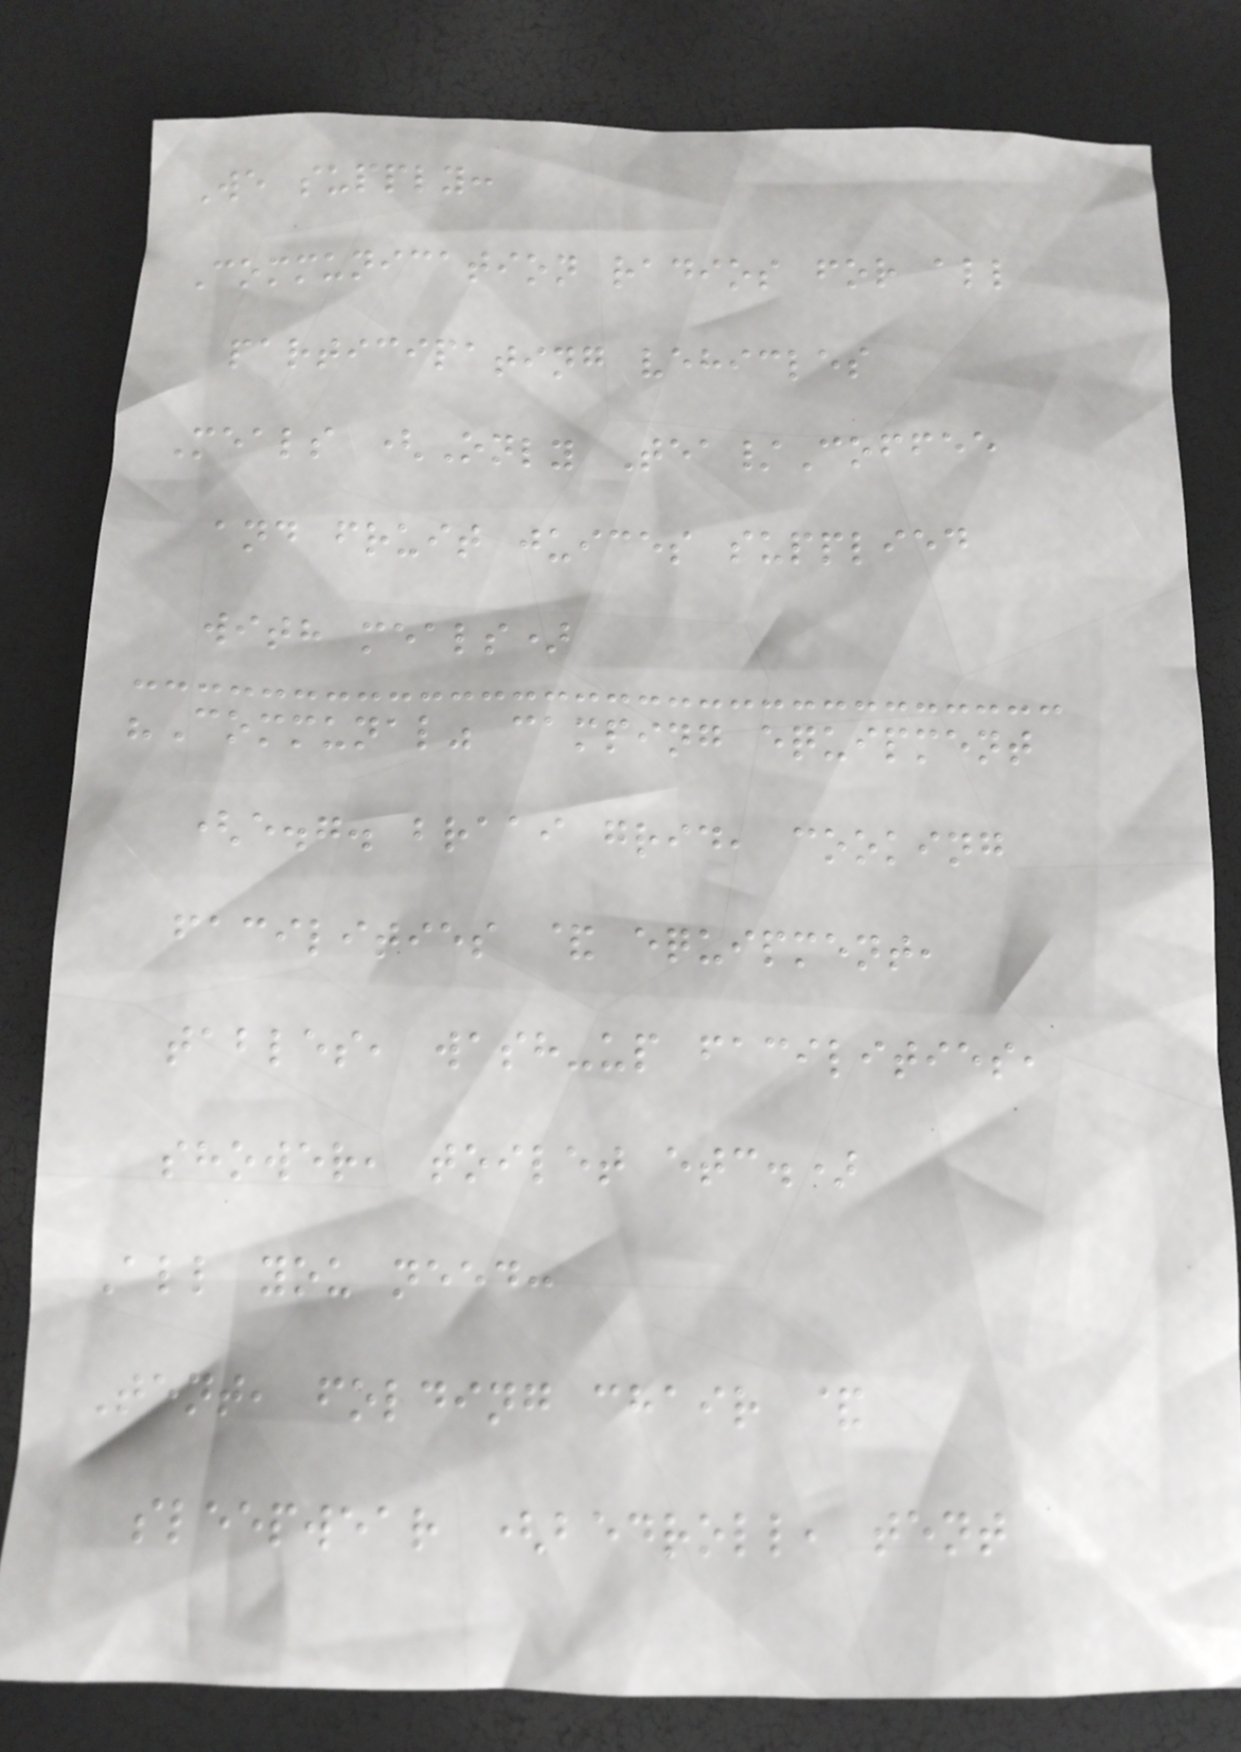We supply:
Communication radios for all
participating vehicles
Meals (Only Tea/Coffee
and fruit juices supplied
with meals)
"Communal" camping equipment
(e.g. braai grid, cooking
facilities & equipment,
tables, wash-up facilities,
shower, toilet etc.)
All you need:
Tent, folding chair &
sleepwear (bedroll, tent
